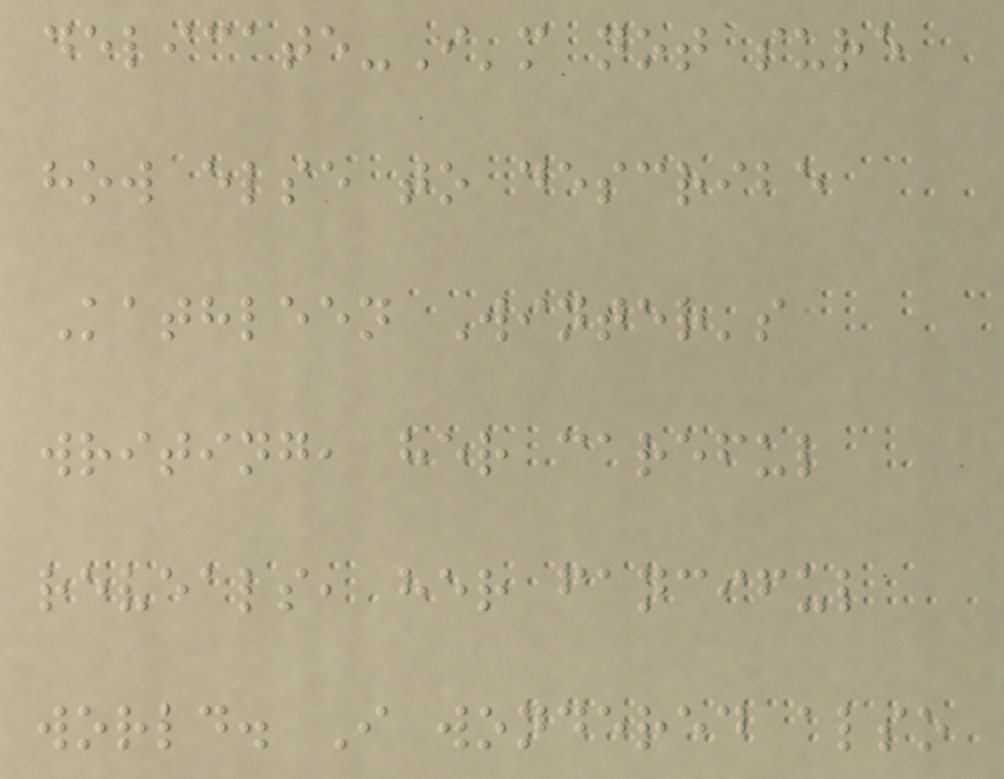delicate-I'm not sure
how else to describe
Kathleen Winter's
writing, her careful
reveals, her fanciful
world. I wondered also
